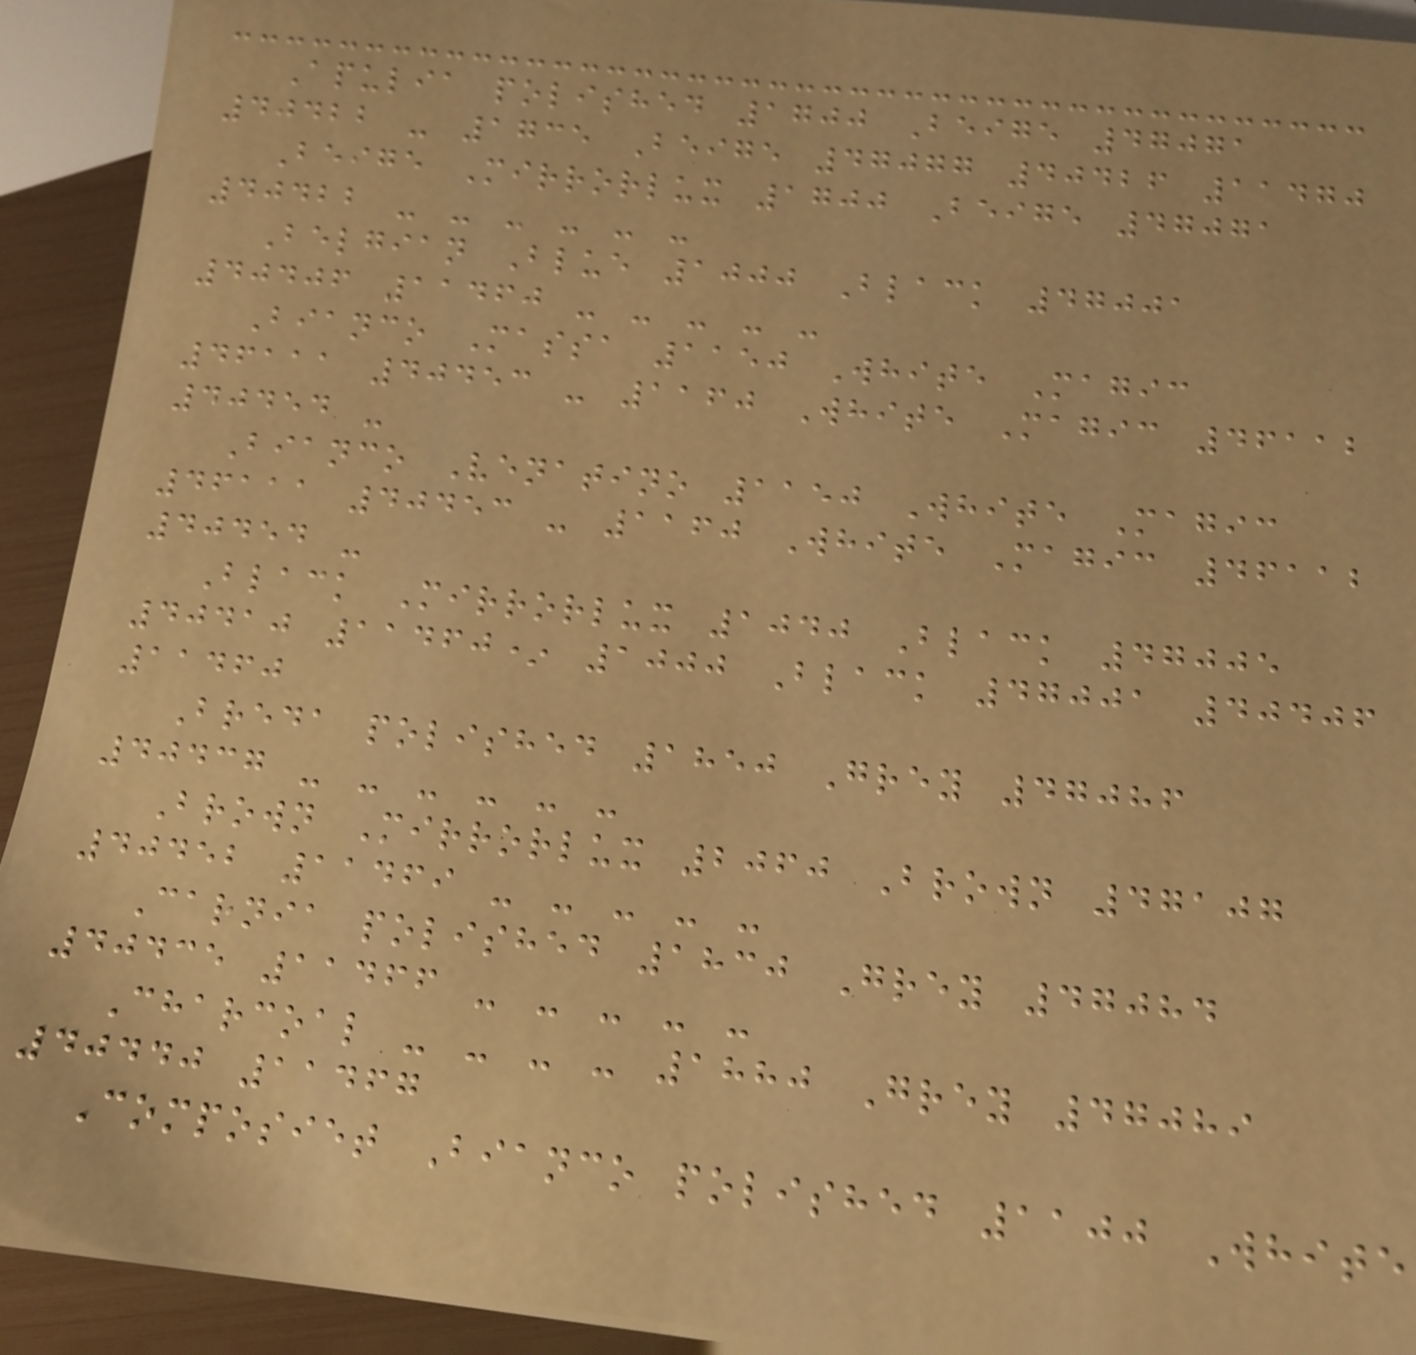Apulia polished 1700 Beige 47071
40422 - 1735 Beige 47077 40426 11470
Beige Mirrorlux 1700 Beige 47071
40422 - - - - - -
Belgian Blue 1000 Black 47001
40406 11460 - - - - -
Bianco Massa 1150 White Magic
46111 40453 - 1160 White Magic 46112
40454 -
Bianco Venatino 1150 White Magic
46111 40453 - 1160 White Magic 46112
40454 -
Black Mirrorlux 1040 Black 47005
40410 11460* 1000 Black 47001 40406
11460
Breda polished 1850 Grey 47086
40437 - - - - - -
Brown Mirrorlux 2060 Brown 47107
40452 11469 - - - - -
Carnia polished 1830 Grey 47084
40435 11466 - - - - -
Charcoal - - - - 1880 Grey 47089
40440 11467
Composiet Bianco polished 1100 White
